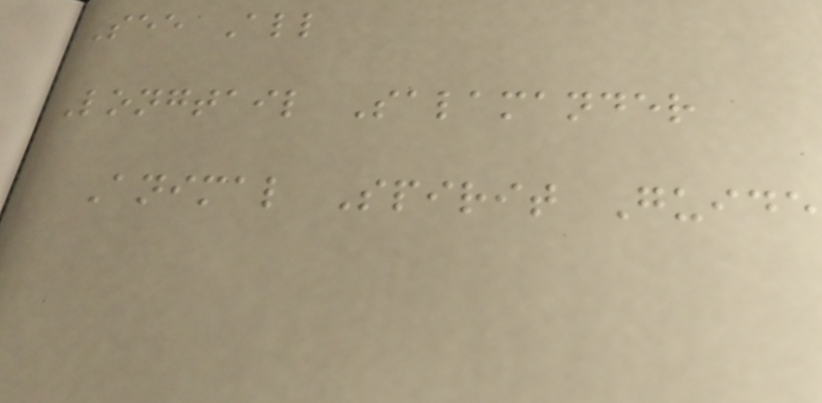See All
Longtail Salamander
Animal Spirit Guide
